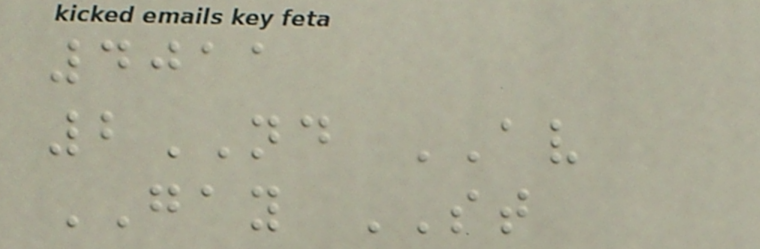4011
2ND AV
GAY ST
